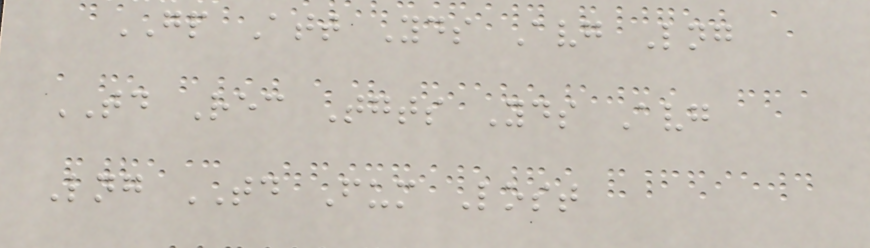GP Att Yds Avg Lng
TD Rec Tgts Yds Avg
Lng TD Fum Lost
